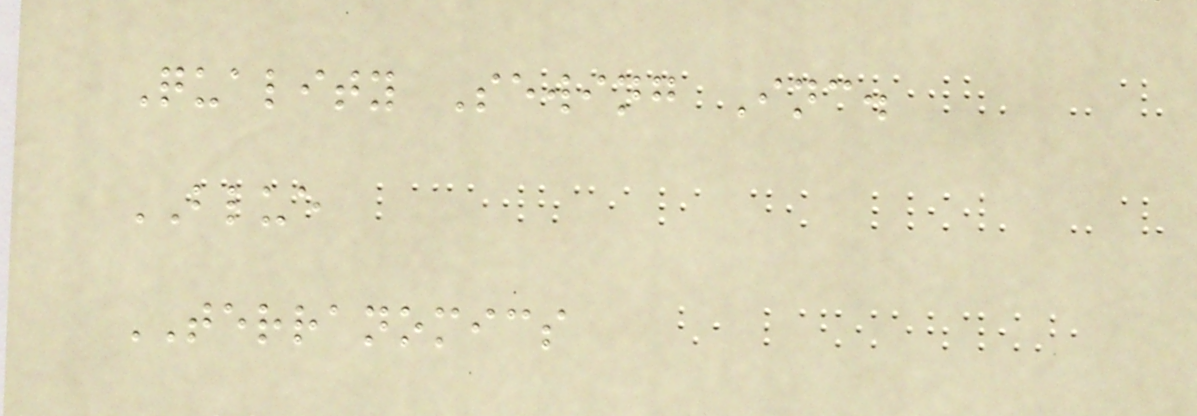Quality Sewing Inc.
BLUE
TERRANOMICS
